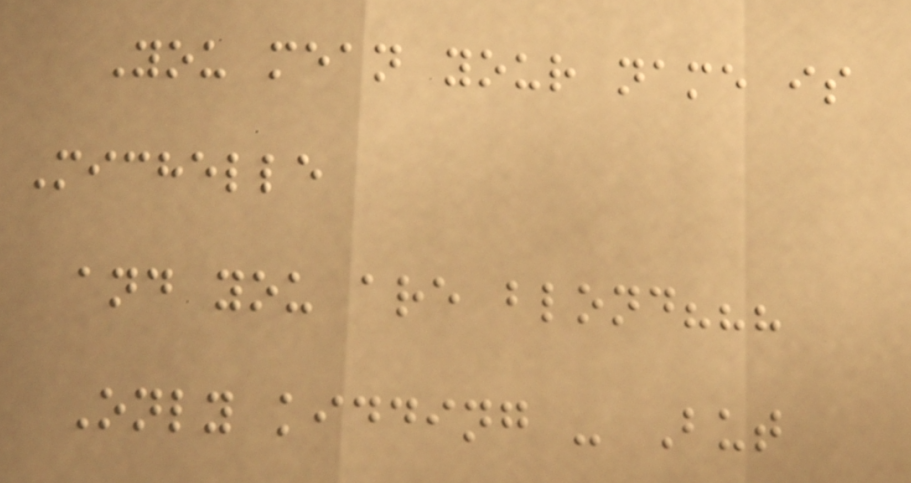You mean your name is
Michelle
and you are blond???
Only kidding - But
